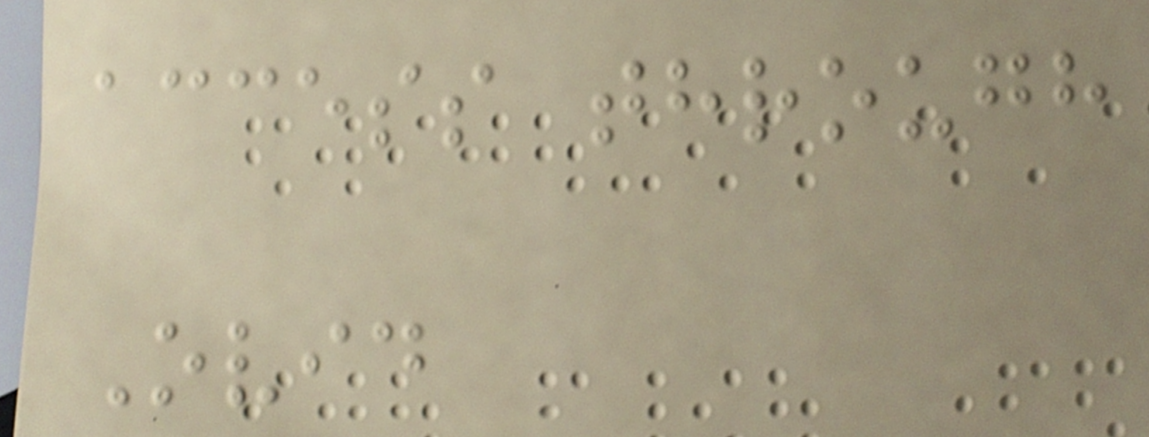access through
Ovid
